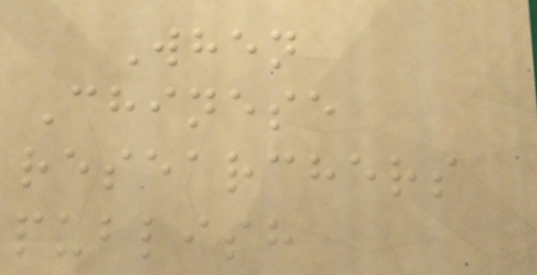When
Chinese
researchers
publish
